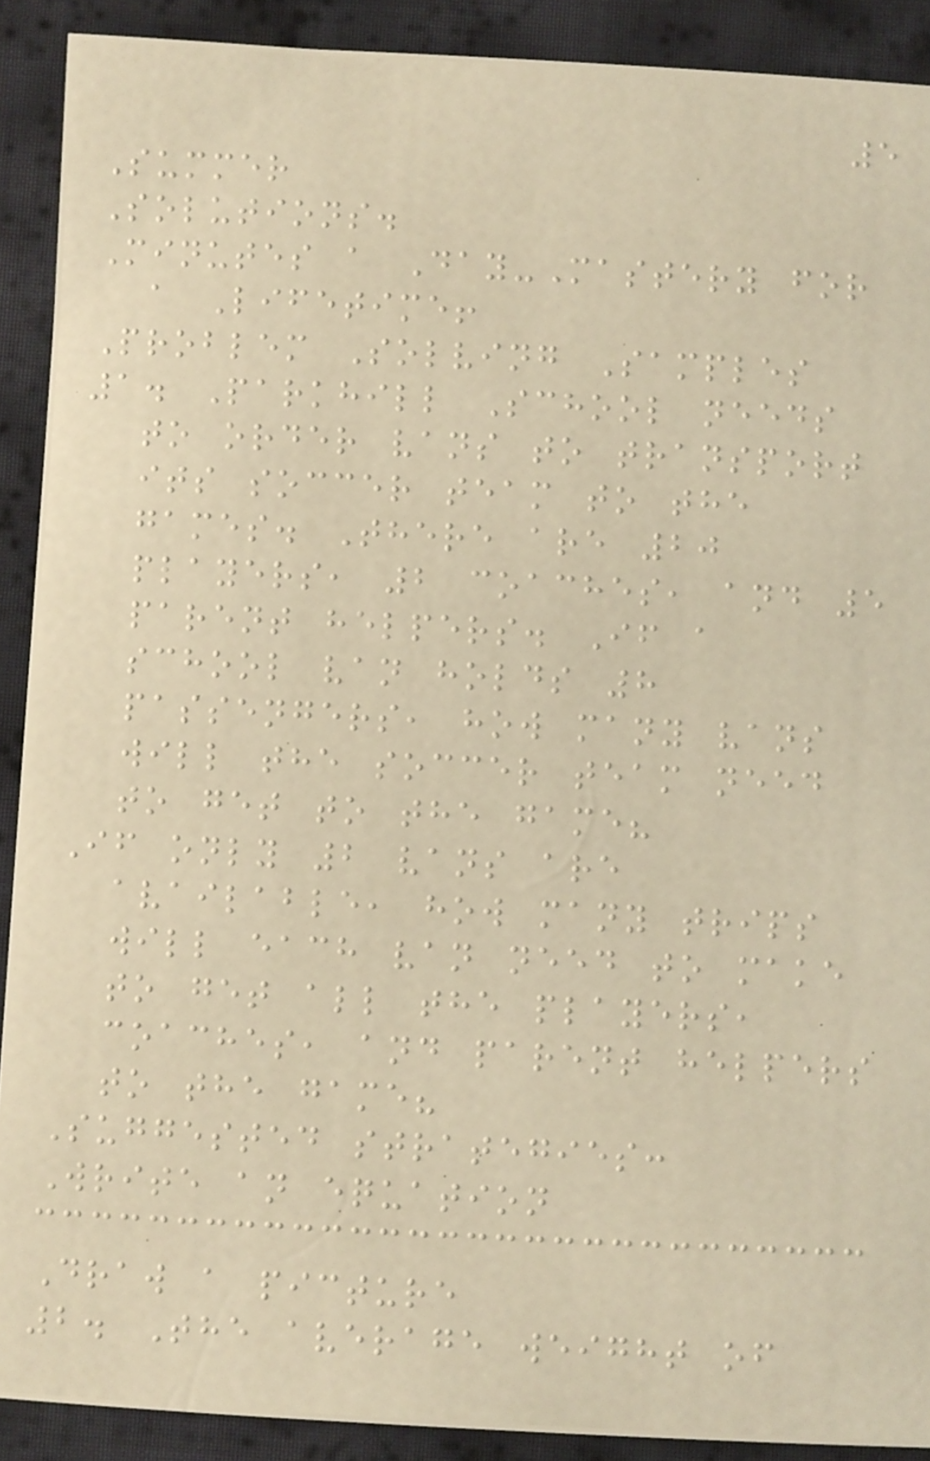5
Summer
Solutions.
Minutes a Day-Mastery for
a Lifetime!
Problem Solving Samples
1. Parkhill School needs
to order vans to transport
its soccer team to the
games. There are 20
players, 2 coaches, and 5
parent helpers. If a
school van holds 8
passengers, how many vans
will the soccer team need
to get to the game?
If only 2 vans are
available, how many trips
will each van need to make
to get all the players,
coaches, and parent helpers
to the game?
Suggested strategies:
Write an equation
Draw a picture
2. The average weight of
